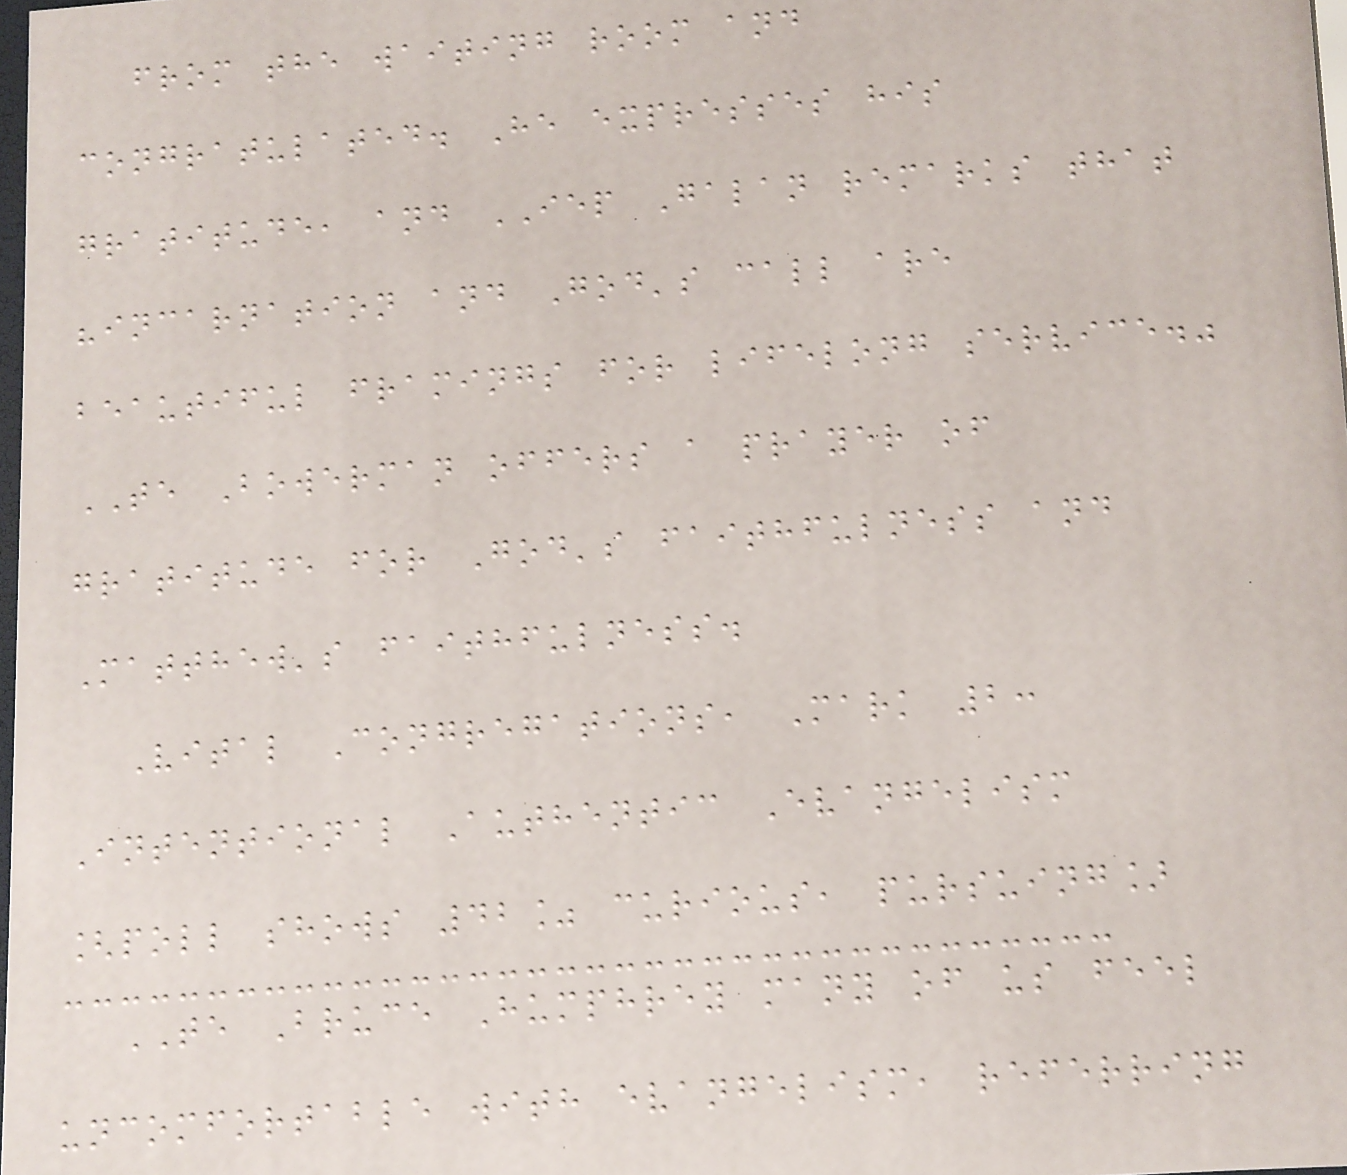from the waiting room and
congratulated. He expresses his
gratitude, and IEP Galan remarks that
"incarnation and God's call are
beautiful framings for lifelong service."
TE Bowerman offers a prayer of
gratitude for God's faithfulness and
Matthew's faithfulness.
Vital Congregations, Mark 2:
Intentional Authentic Evangelism
[poll shows 42% curious, pursuing]
TE Bruce Humphrey many of us feel
uncomfortable with evangelism, referring
